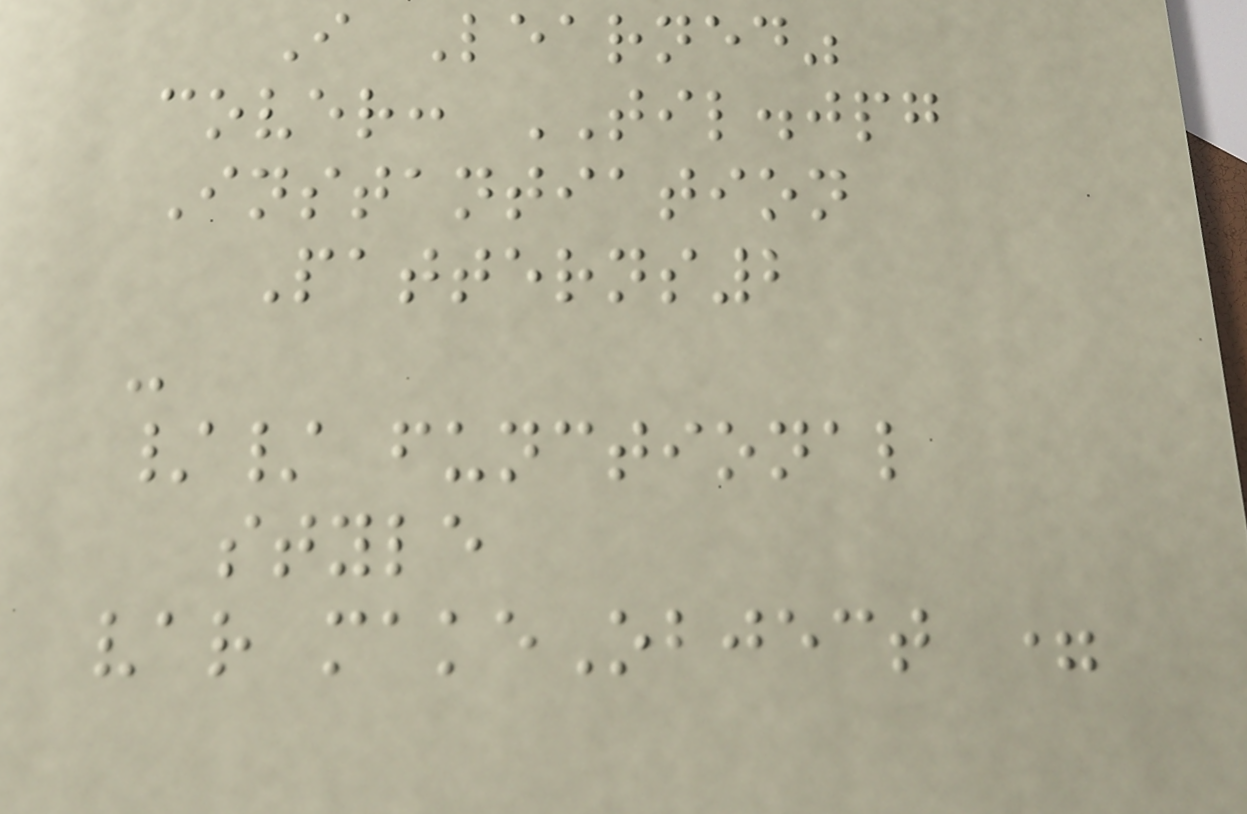I Learned"
cover: TIL.jpg
Instantiation
Patterns2
-
// functional
style
var makeObject =
